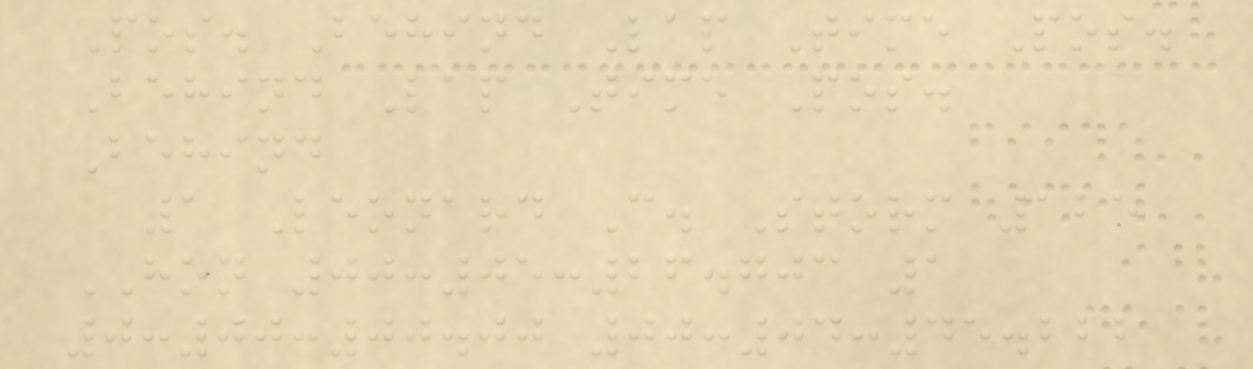Pos. Behind Lap Time Pos.
Behind Lap Time Pos.
Behind
1 Leonard C. Storm 125
HON 00:05:26.703 1
0:00:00.00 00:04:45.222
